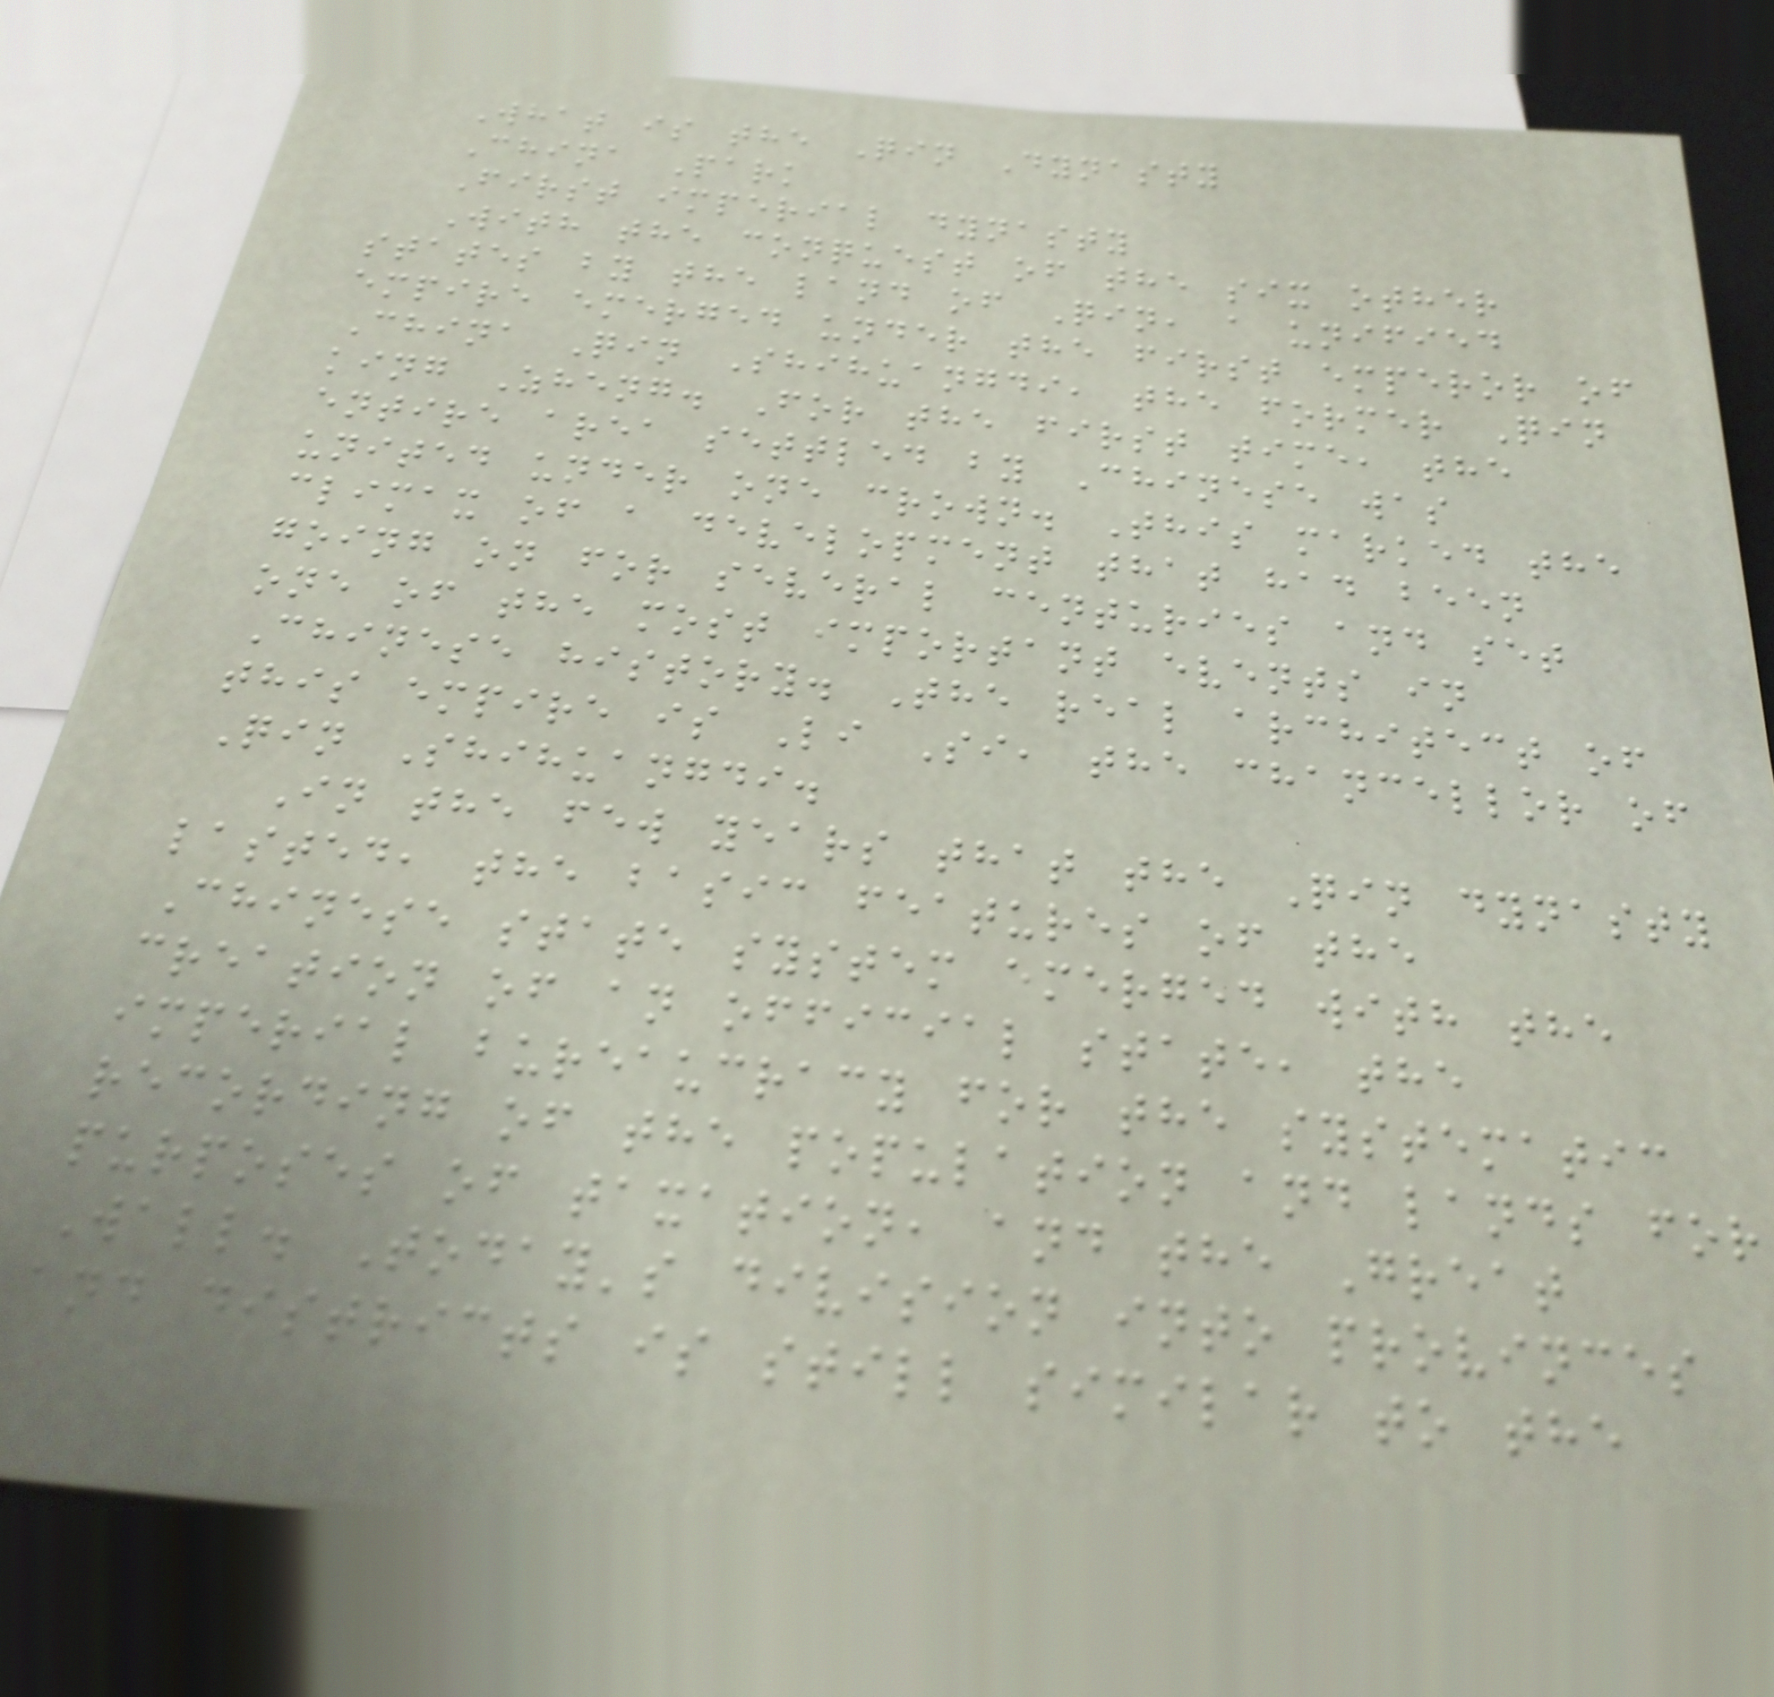What is the Qin Dynasty
China Park
First imperial dynasty
With the conquest of the six other
states by the land of Qin, a unified
empire emerged under the first emperor of
China Qin Shihuangdi, the former Qin
king Zheng. For the first time, the
entire area settled by Chinese was
united under one crown. This marked the
climax of a development that had been
going on for several centuries and set
one of the most important events in
Chinese history. The real architect of
this empire is Li Si, the chancellor of
Qin Shihuangdi.
In the few years that the Qin dynasty
lasted, the basic features of the
Chinese state system emerged with the
creation of an official state, the
imperial bureaucracy for the systematic
recording of the population and lands for
purposes of taxation, and the Great
Wall. Today's division into provinces
and districts is still similar to the
